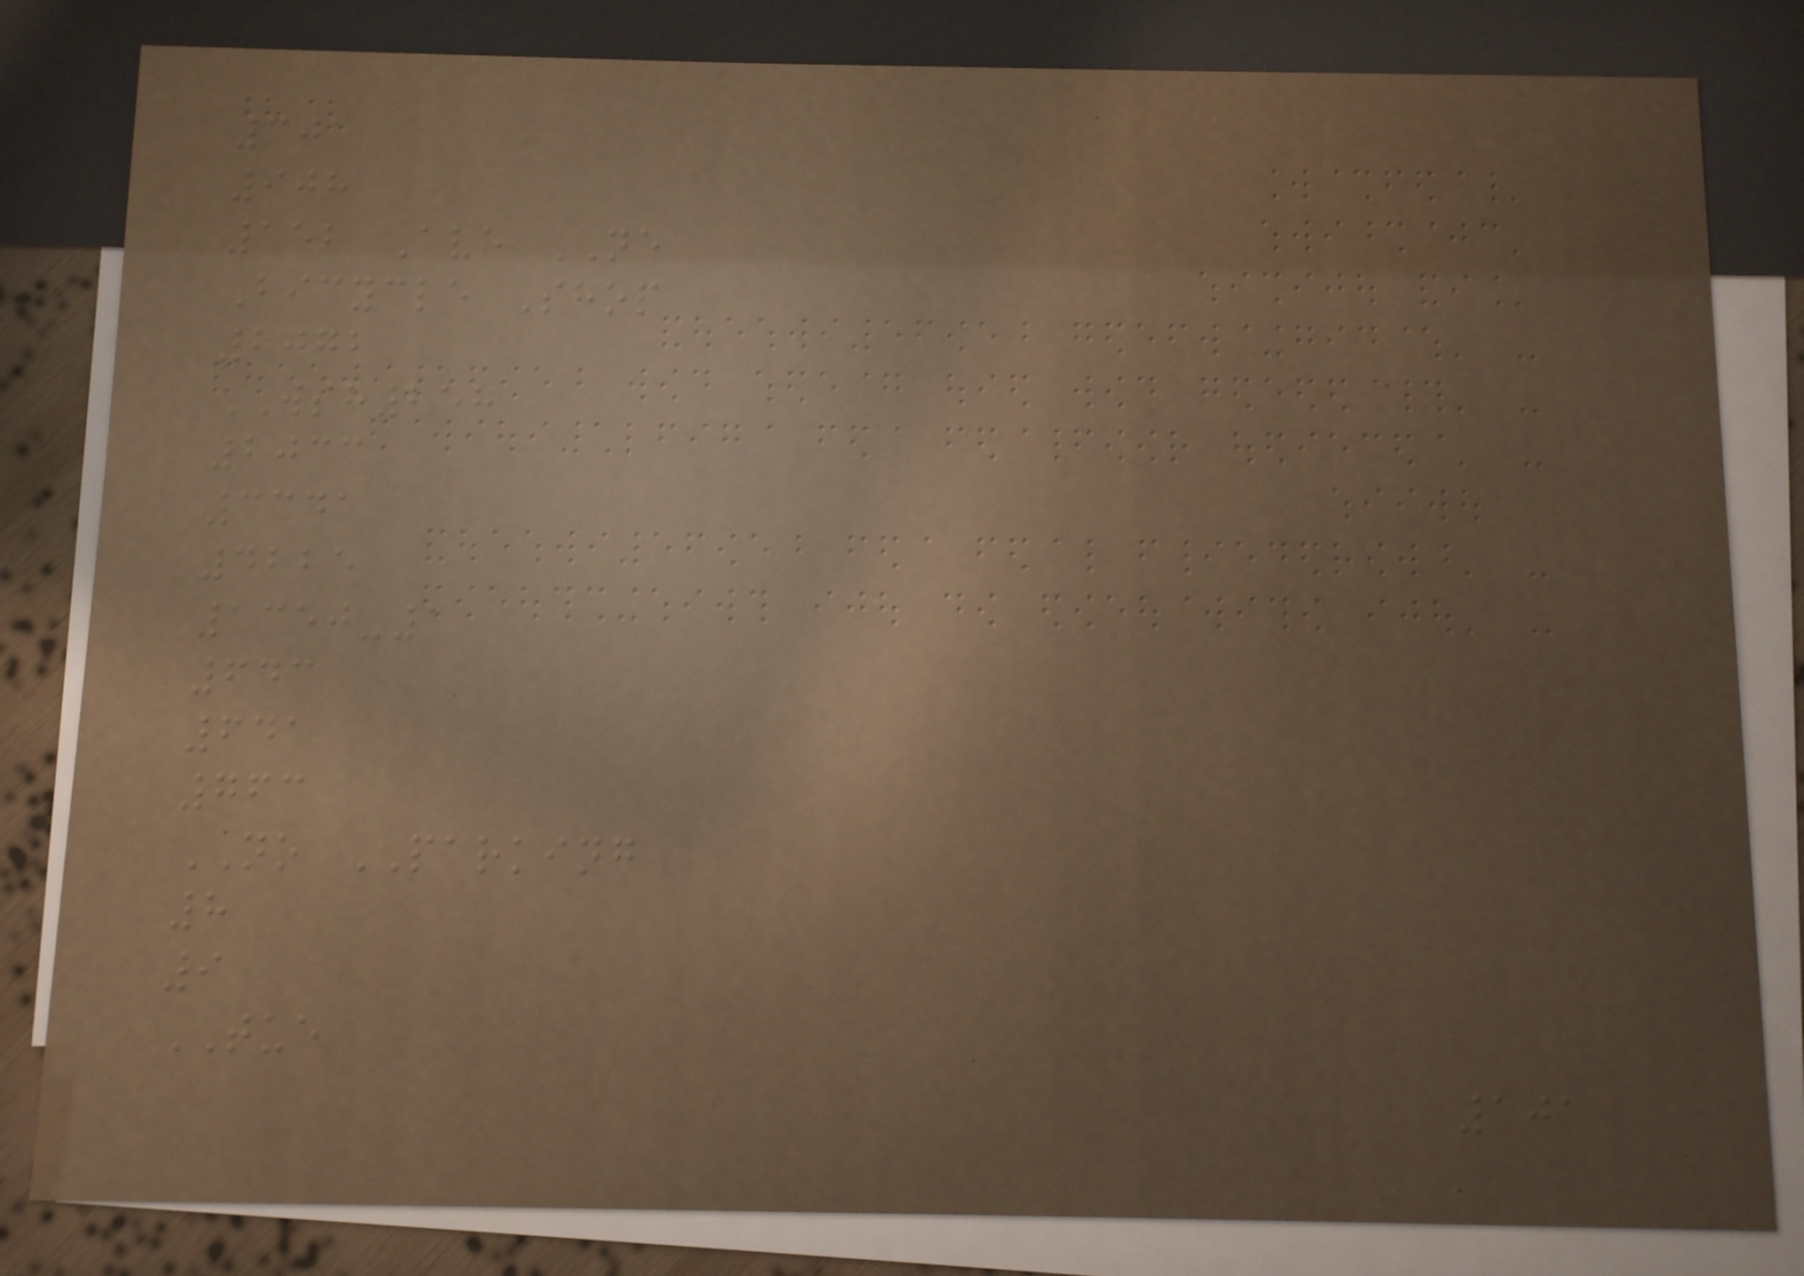301
908
152 Ave NE
Bicycle Shop
2072
WSH258
2033
3341
4225
1350-1
643
641
763
NO PARKING
8
9
TUE
101
